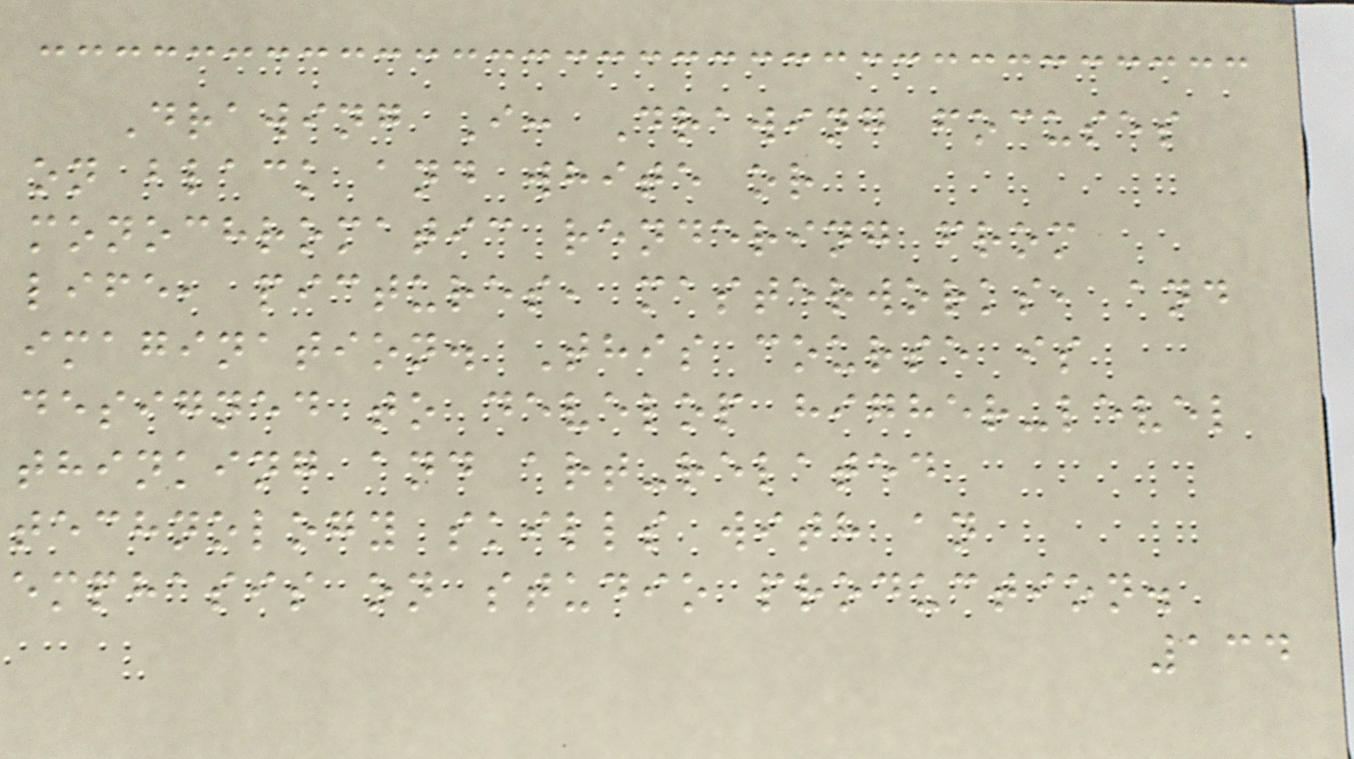Drawing I: Drawing focuses
on black and white or
monochromatic rendering from
life, pictures, masterworks, and
imagination. This course is
designed to develop higher-level
thinking and art-related
technology skills with an
emphasis on studio production.
134
